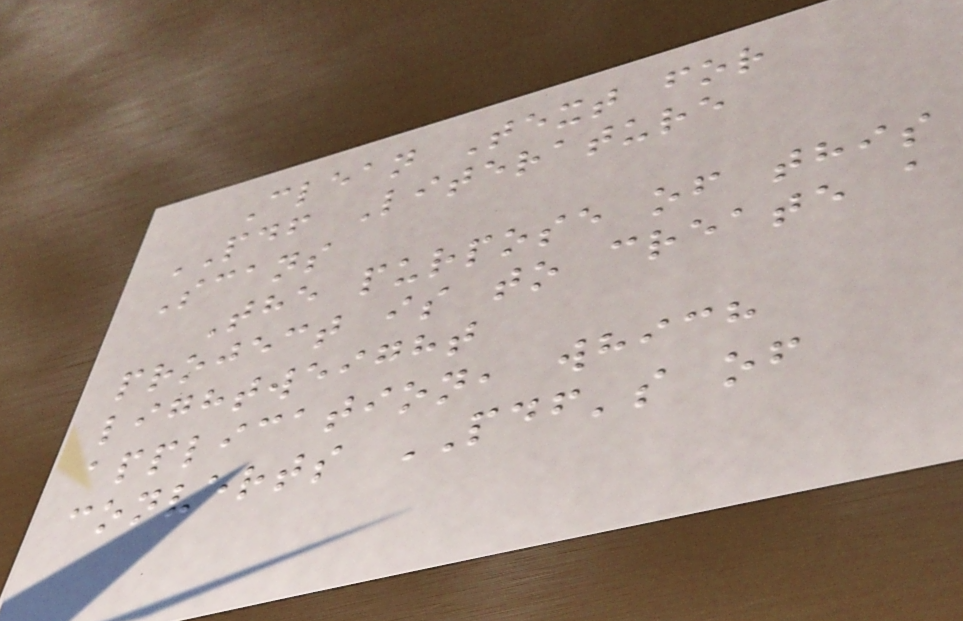Clean Text for
PDF Literature
Scans
The purpose of this
project is to create a
lightweight
application, which
converts PDF's of
